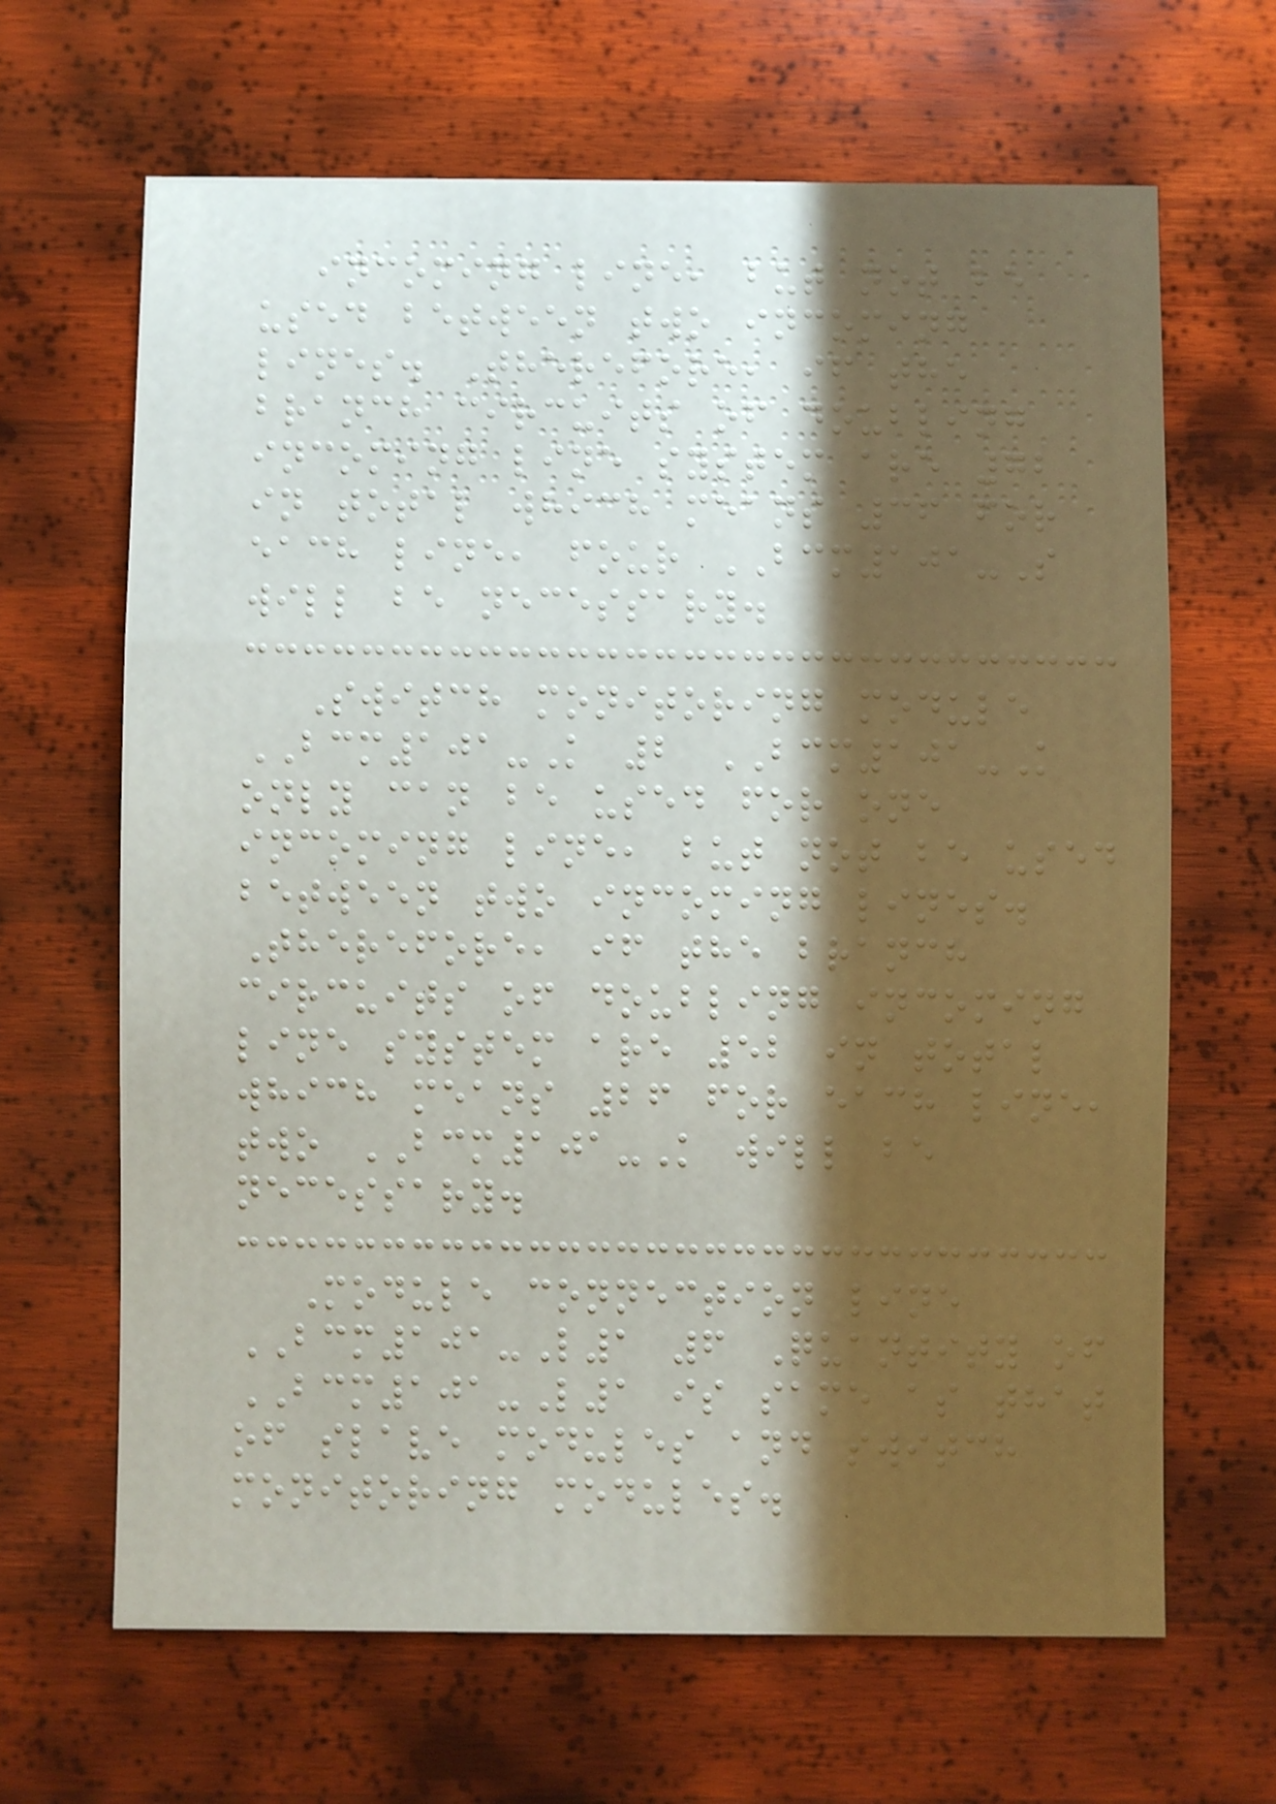incoming line, but not be
used between two incoming
lines. Therefore, if the
branch circuits of doubling
incoming line system are 72
in total which means 36 for
each line, four BCM101-S
will be necessary.
Switch monitoring module
BCM101-K 2 BCM101-K
only can be used for one
incoming line, but not be used
between two incoming lines.
Therefore, if the branch
circuits of doubling incoming
line system are 52 in total
which means 26 for each line,
two BCM101-K will be
necessary.
Module connection line
BCM101-L1 6 Quantity of
BCM101-L1 is same as that
of slave modules and switch
monitoring modules.
